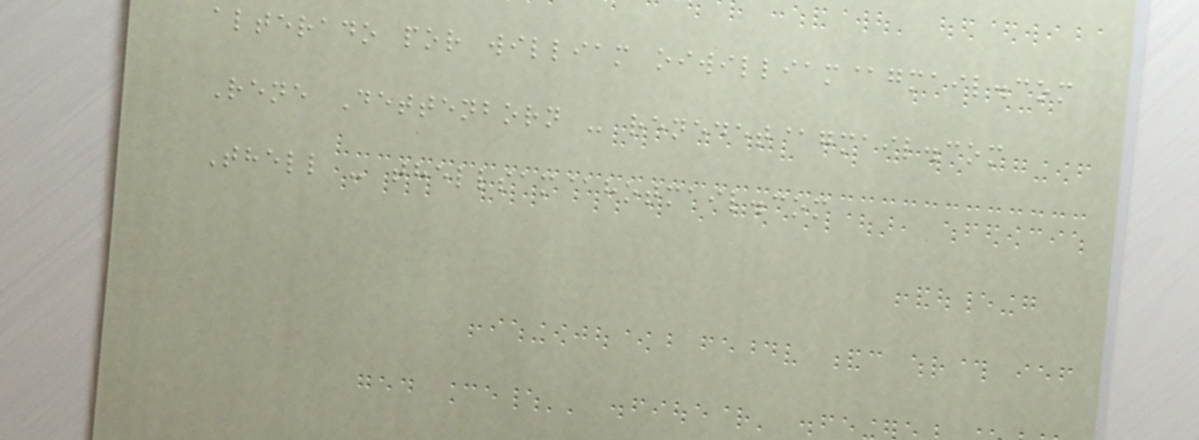alterado por william oiwilliam@gmail.com
Rene Dettenborn - renedet@gmail.com
Thell - thellsam@hotmail.com
